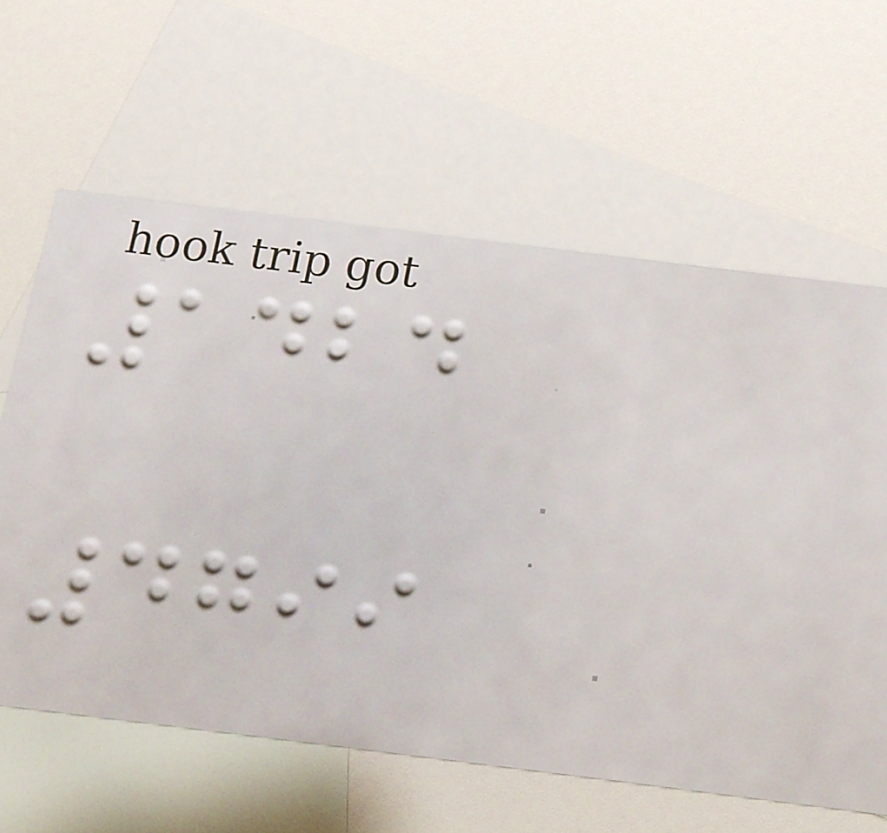1424
4799
